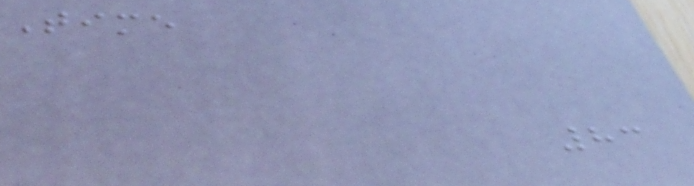Time
83
